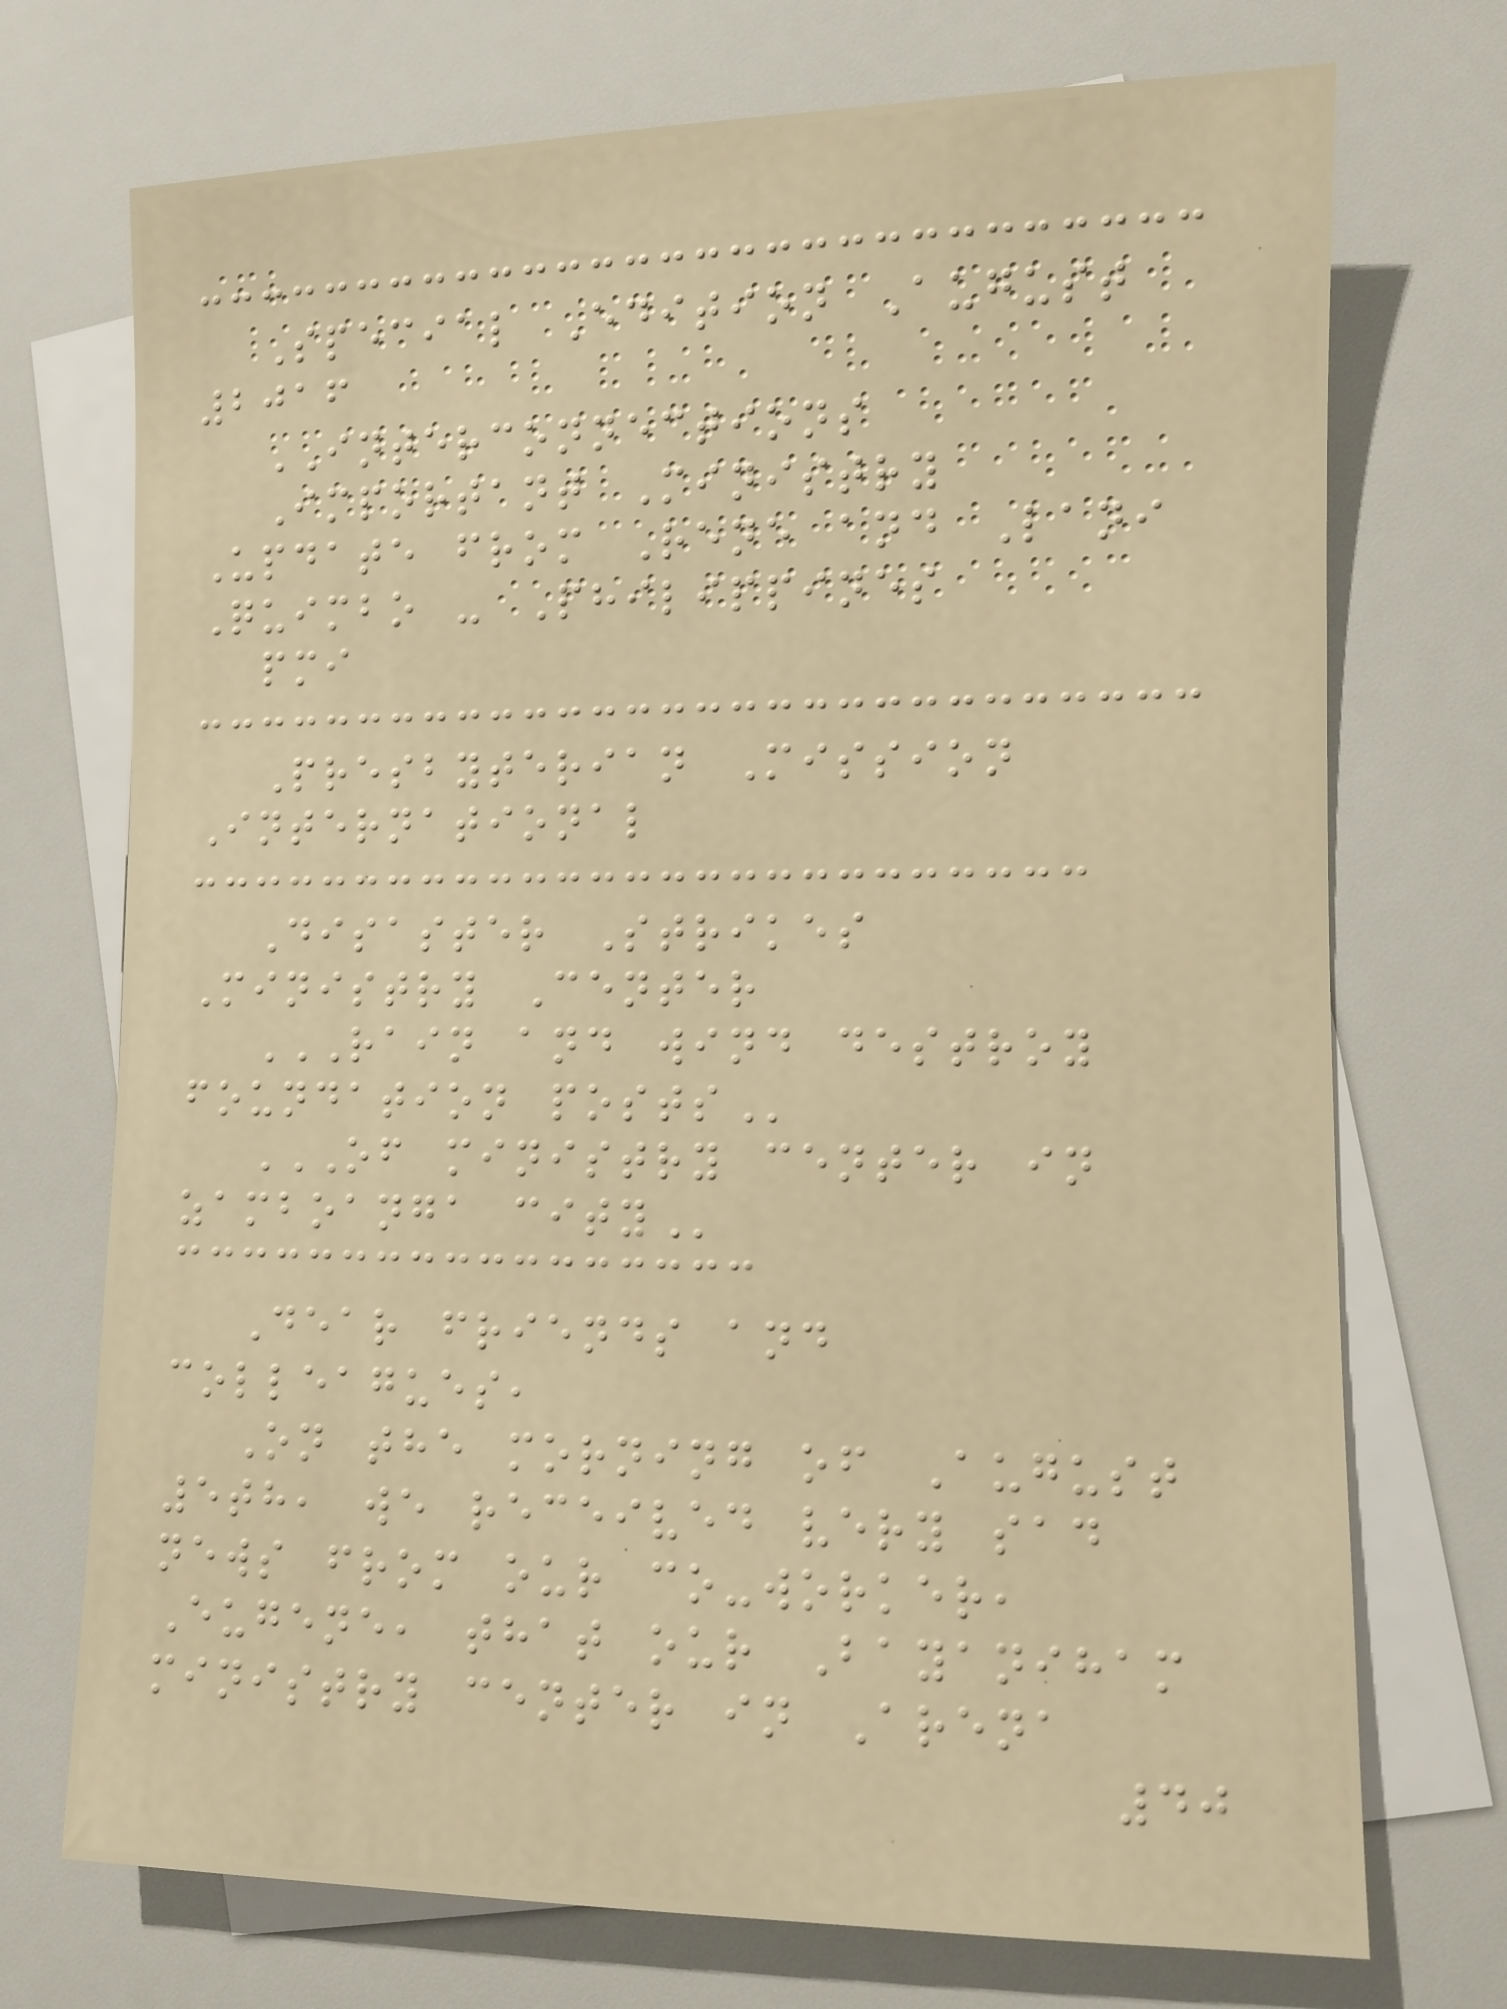Special Edition August
2016
INTERCONNECTIONS
Important Ministry
Update from Rene and Lani
Quimbo - Philippines
pmi
Presbyterian Mission
International
Disaster Strikes
Ministry Center
RAIN AND WIND DESTROY
FOUNDATION POSTS
OF MINISTRY CENTER IN
ZAMBOANGA CITY
Dear friends and
colleagues,
On the morning of August
5th, we received very sad
news from our co-worker,
Eugene, that our Bayaniham
ministry center in Arena
40
